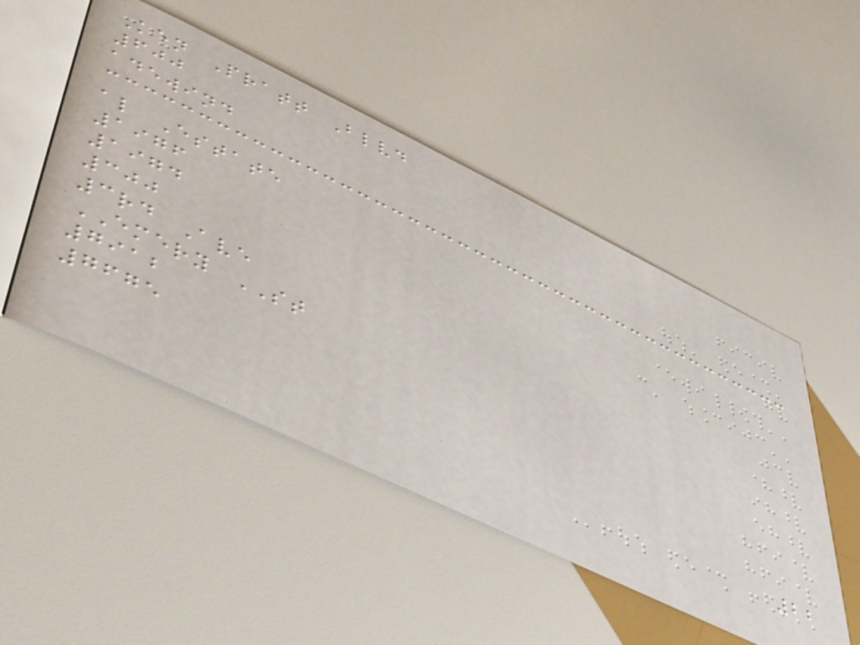Ken Pratt Blvd
600
adewind
al Estate
1976
1974
300
3rd Ave
EMERY ST
7912
7675
22
